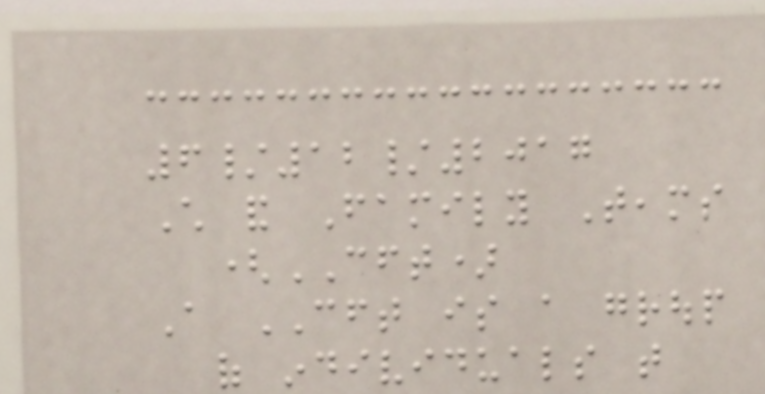6/12/2017
Child and Family Teams
(CFT)
A CFT is a group
of individuals that
